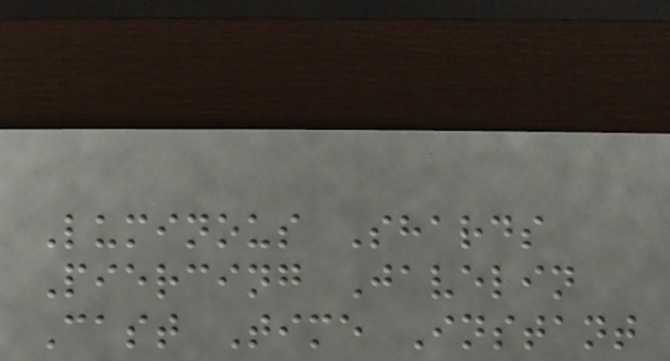Luminous Shards
Piercing Javelin
Cast Time Instant
